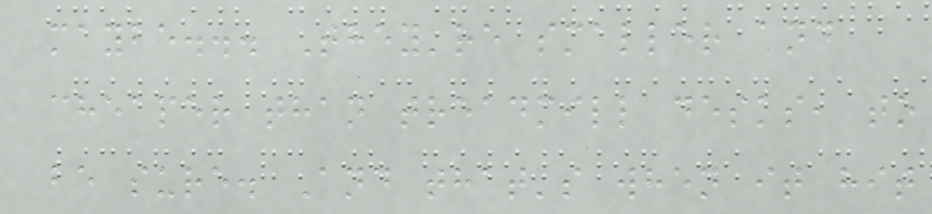maybe... They're smaller and
cheaper than treadmill desks, to
be sure. And that's when it hit
